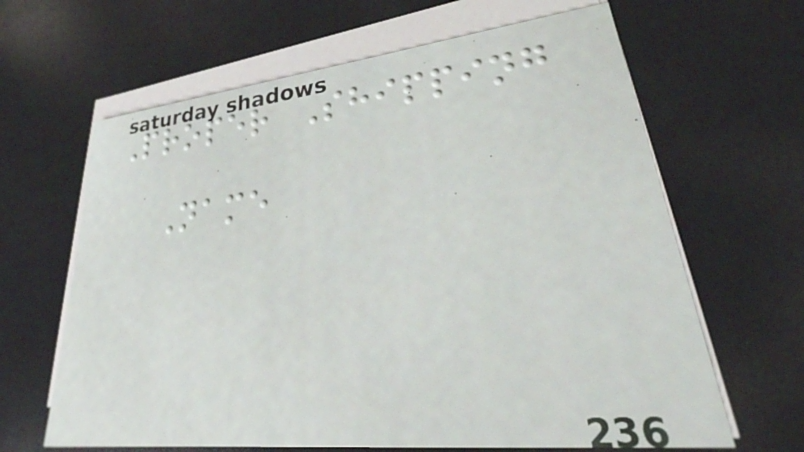Proper Shipping
Name
